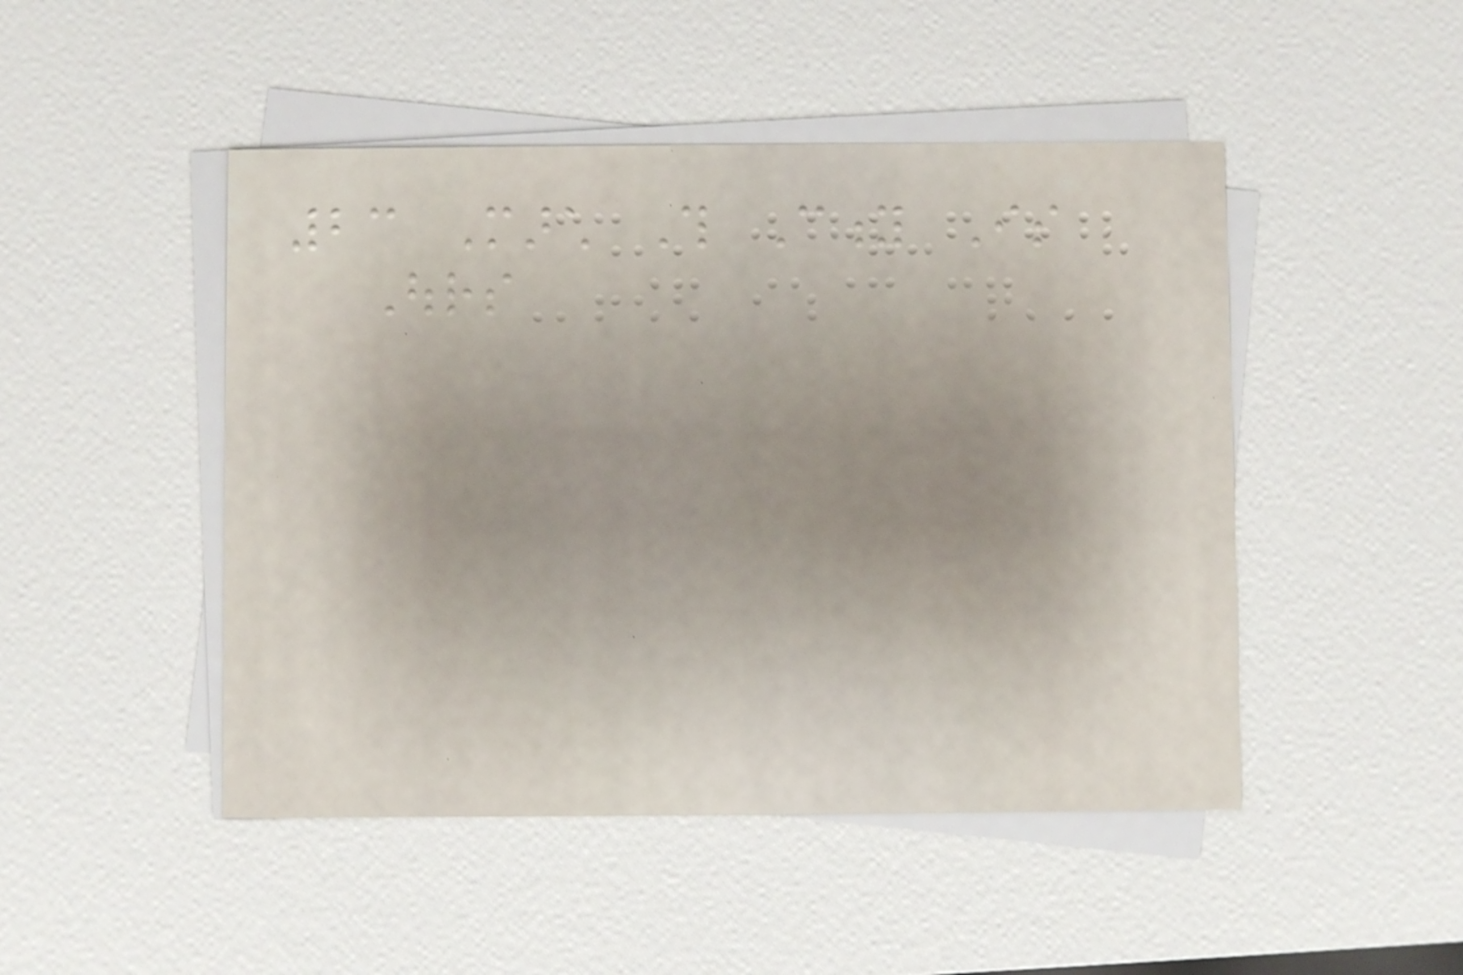23 March This City Is
Ours
